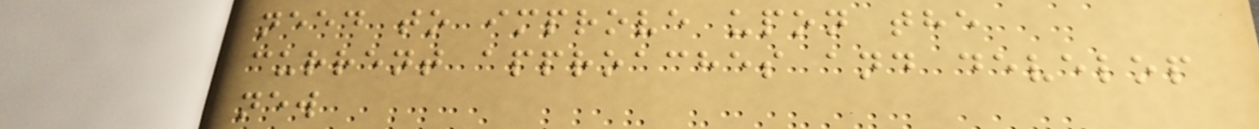need to improve upon the
current approaches and develop
new
